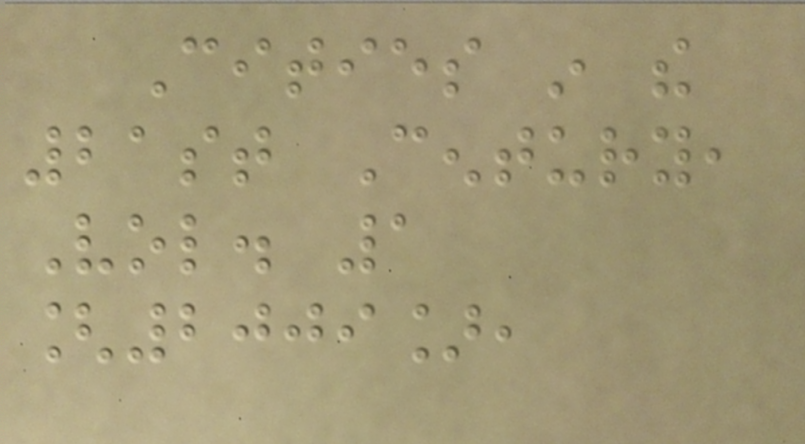Cities in the
21st Century,
Vol. 1
[2009],
